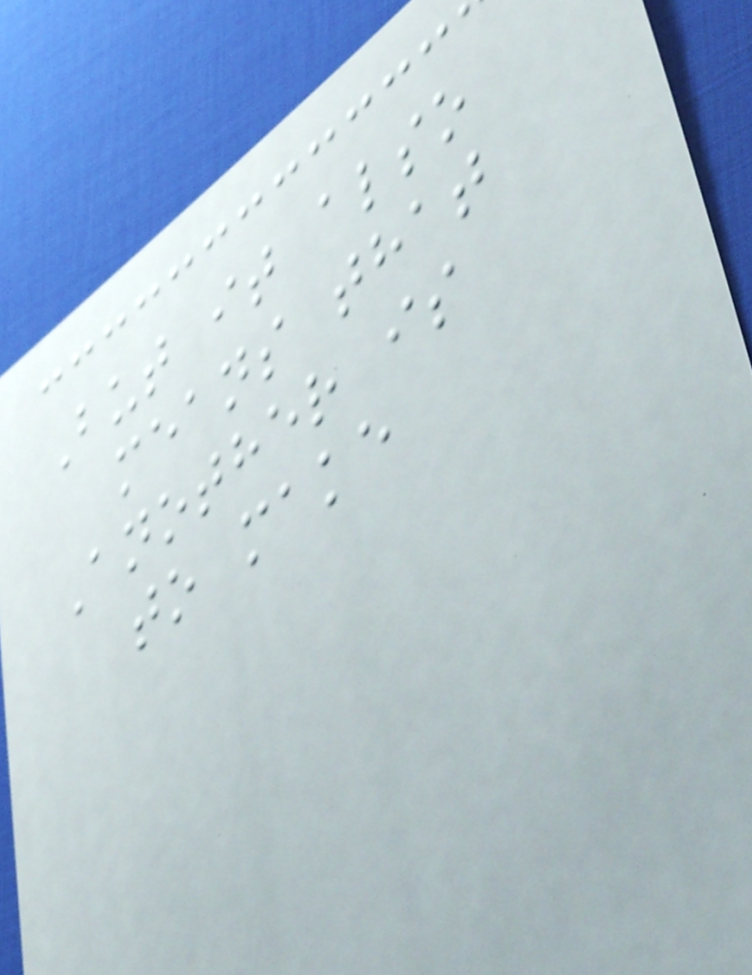But it also
means that
Another is
to make
